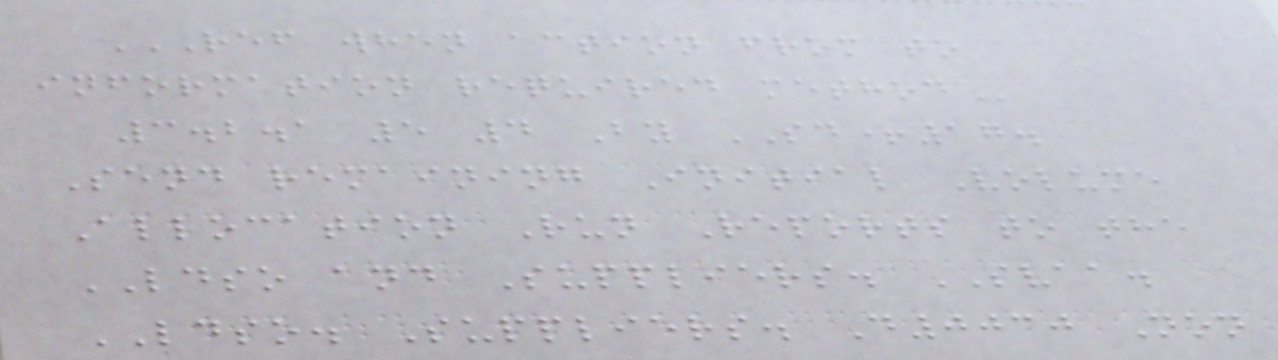REF WHEN ACTION FROM TO
INFORMATION REQUIRED METHOD
3.2.1 5 4 By SD+17.
Send remaining Initial Volume
Allocation Run Reports to the
LDSO and Suppliers. SVAA.
LDSO. Suppliers. D0030 Non
